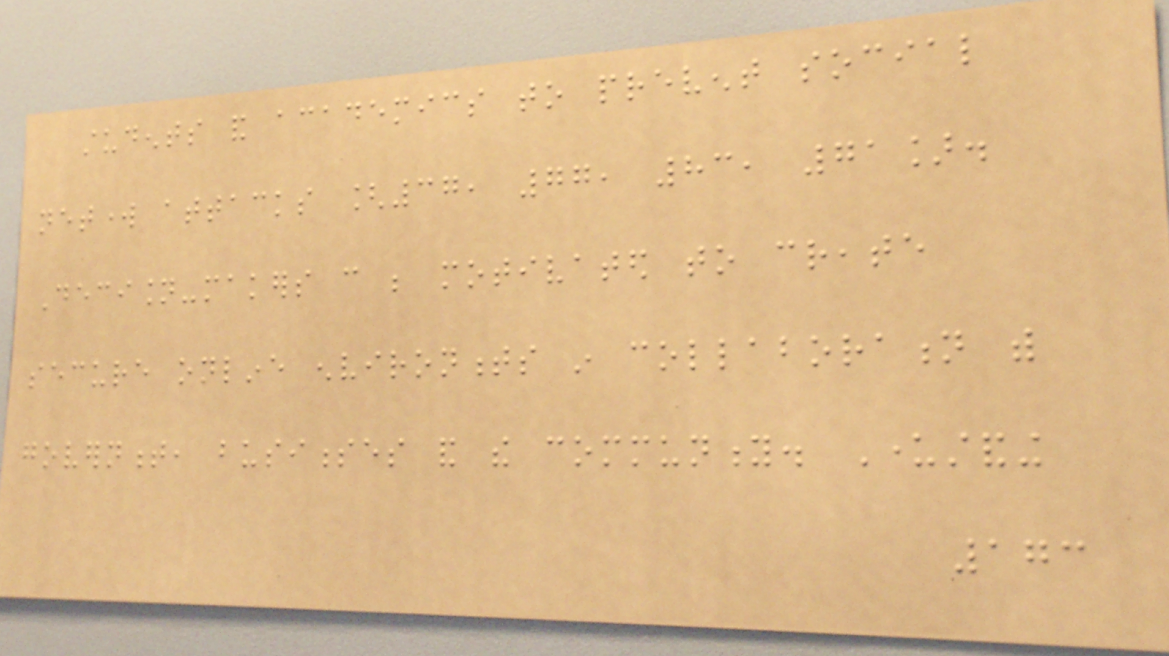students and academics to prevent social
network attacks [37, 77, 83, 71].
Decision-makers can be motivated to create
secure online environments in collaboration with
government, businesses and the community. Understanding
173
